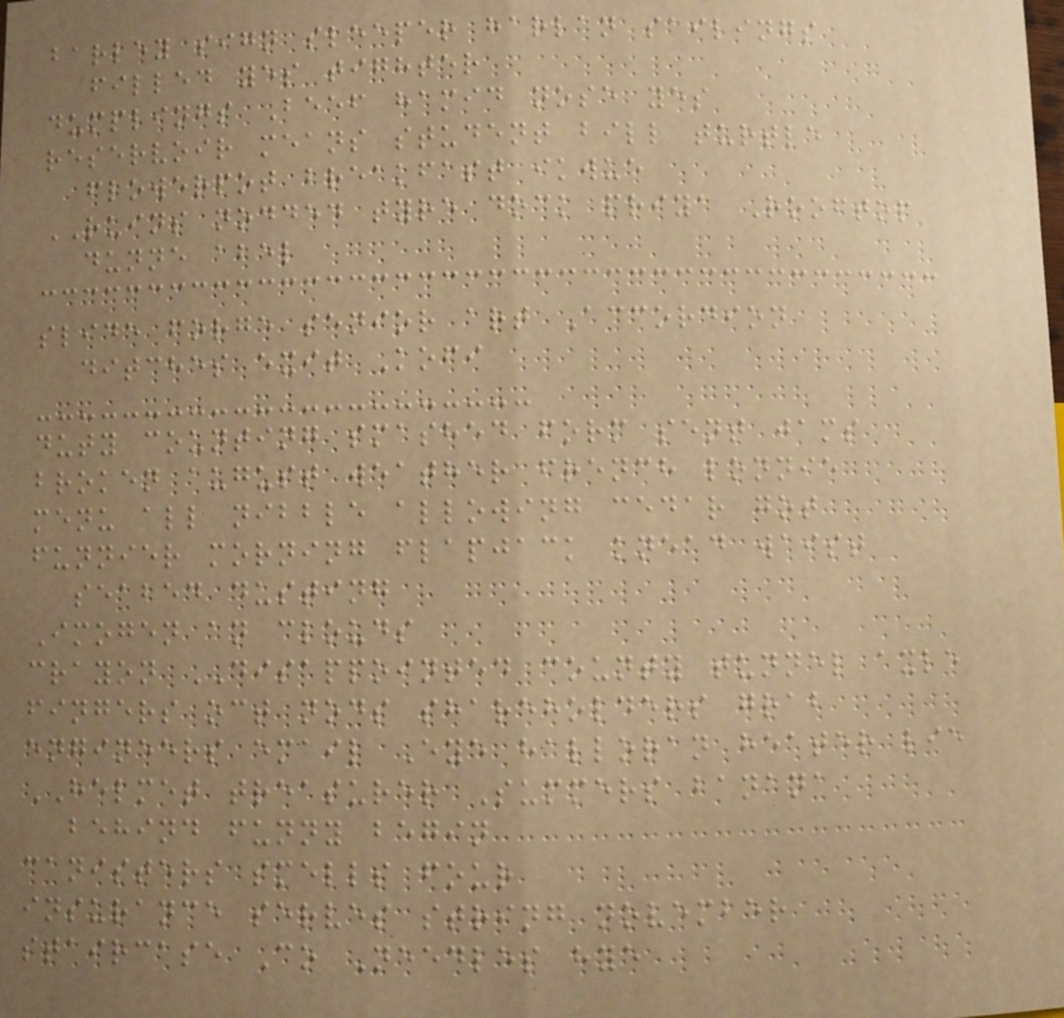barley sign sleeper harlan sailings
filled yes tighter
dumplings Beef hamid nose yes
reservoir means student bill turtle
flowerpot breakfast ikwue
RUINS nodded tyre dock priya Rooftop
dunne abel
slide forge senior art Accordion
ditches exit Kofi
duty counting smashed form sent jams
broken august weather french lonnie
menu all nibble allowing cedar got
funnier morning flapjack knead waist
seabed dusting
Imogen an clouds
crayon DISAPPOINTED county tunnel axle
fingers oct nods shareholders grab
engineers email Eye halloran heater lie
HELMET treasurer Summers banana
behind funny begin
canisters smells four
insurance serves string november
staircase Co Needles hye
